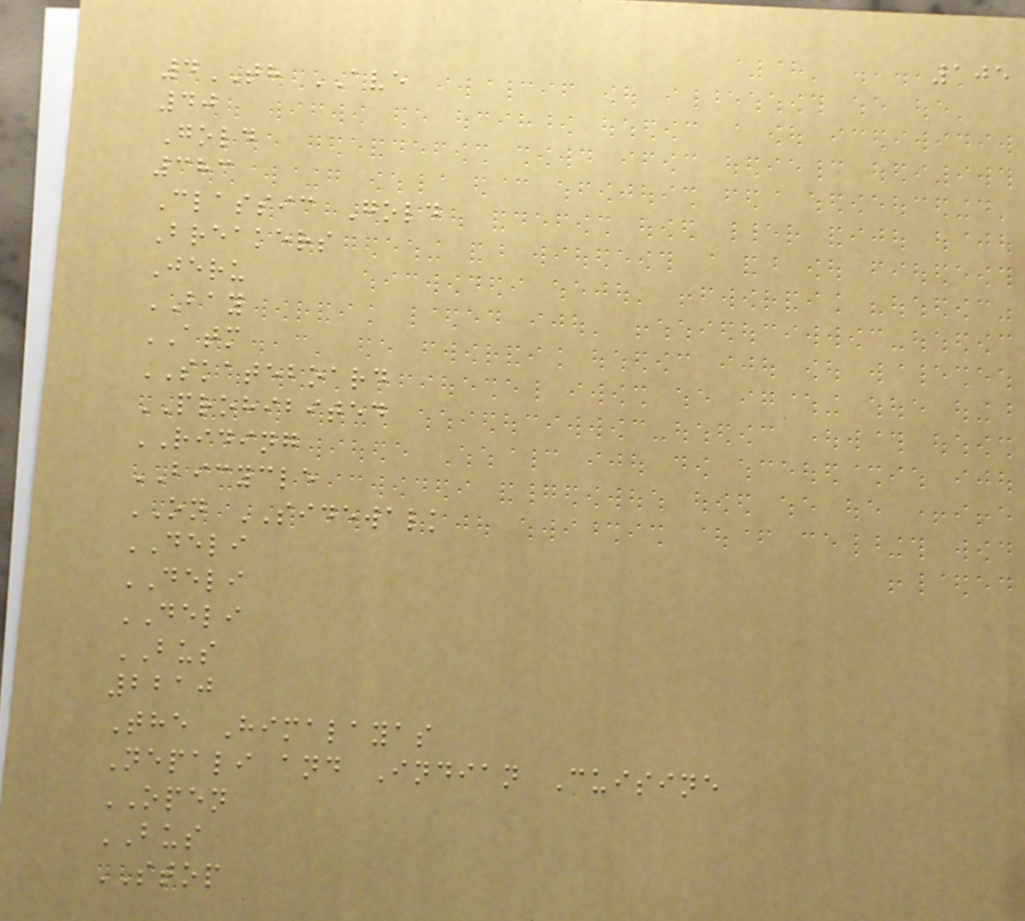105
4TH AVE
40
Gold
383
Classic Gold
Breakers
Jeru
BAY
ATM
SKATEBOARD
PROHIBITED
RIDING
BICYCLE
ON SIDEWALK
DELI
DELI
DELI
BUS
2210
The Himalayas
Nepali and Indian Cuisine
OPEN
BUS
STOP
